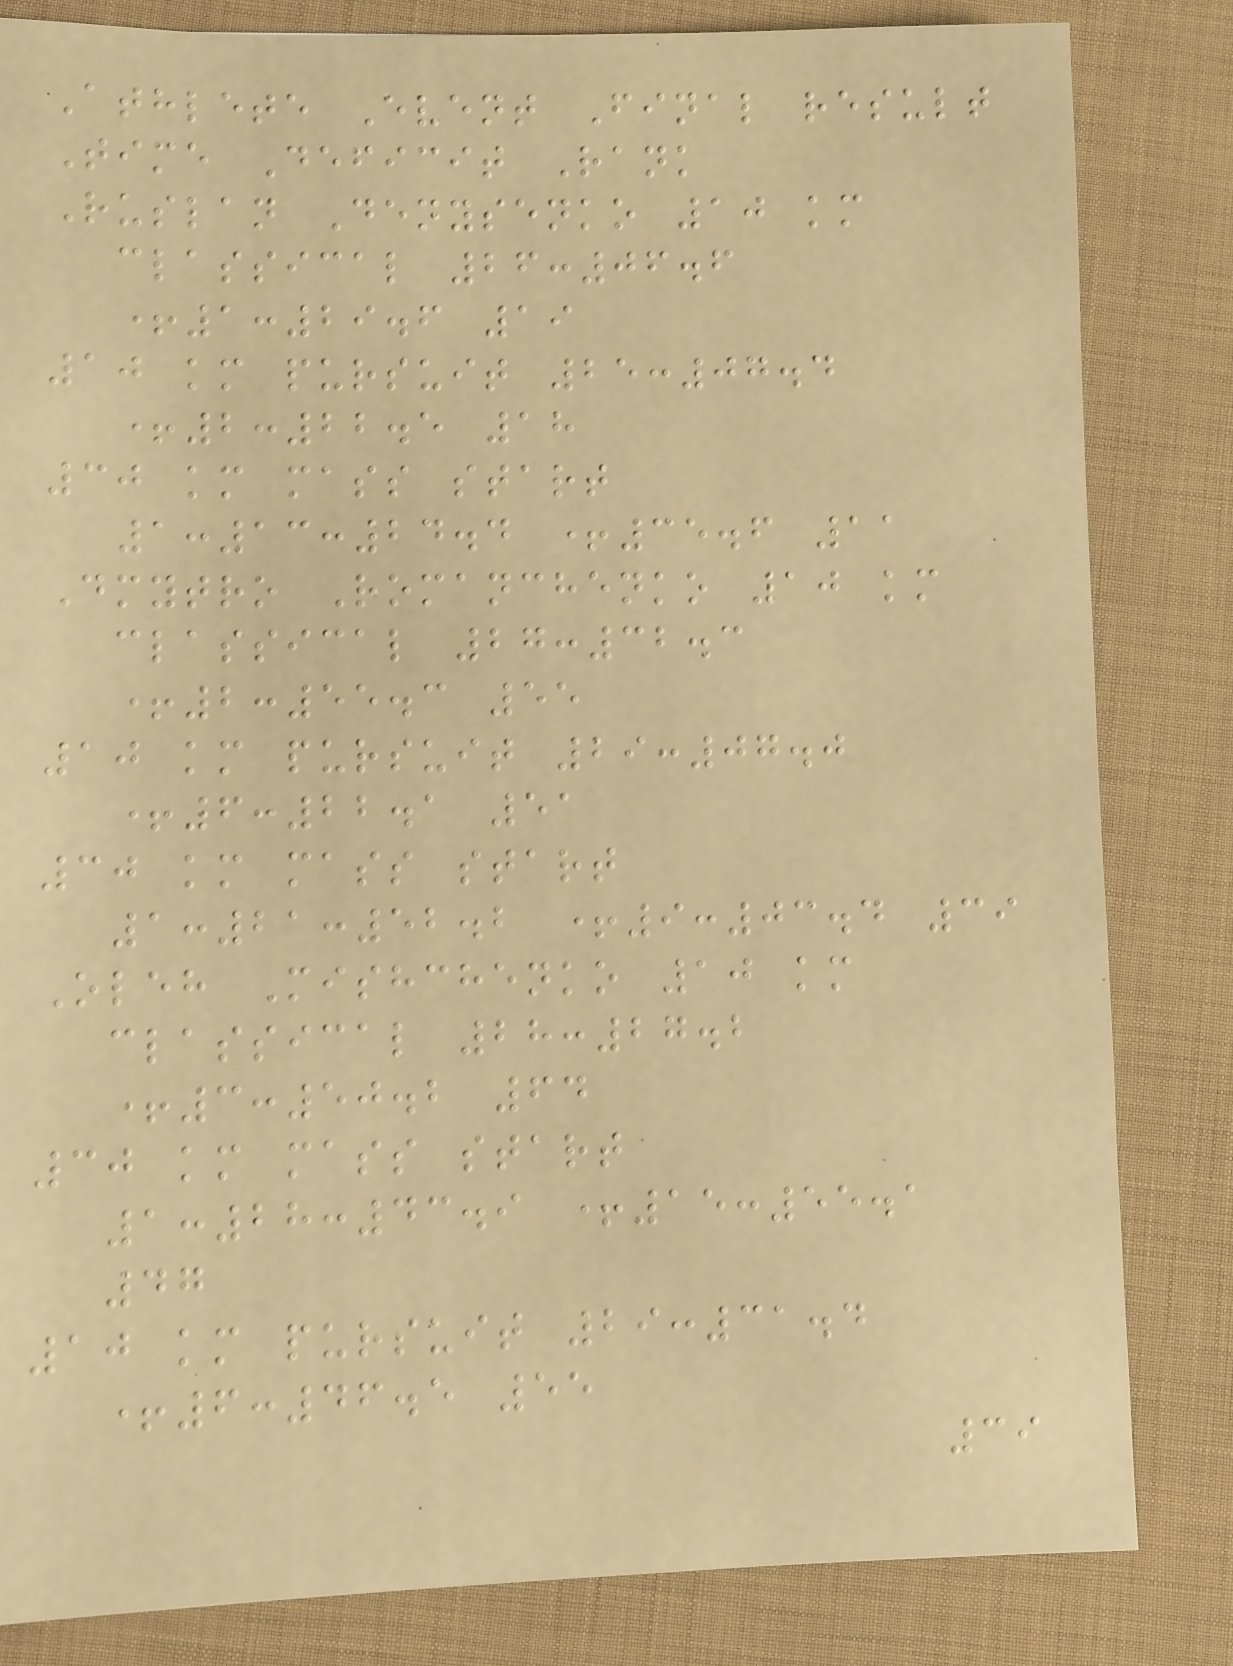Athlete Event Final result
Time Deficit Rank
Ruslan Denysenko 10 km
classical 26:06.6
+1:29.6 19
10 km pursuit 25:07.4
+2:22.5 18
30 km mass start
1:13:24.4 +35.6 11
Dmytro Romanchenko 10 km
classical 27:32.3
+2:55.3 55
10 km pursuit 29:07.0
+6:22.1 51
30 km mass start
1:21:52.2 +9:03.4 39
Oleh Mishchenko 10 km
classical 28:27.2
+3:50.2 64
30 km mass start
1:28:43.9 +15:55.1
47
10 km pursuit 29:31.4
+6:46.5 55
39
